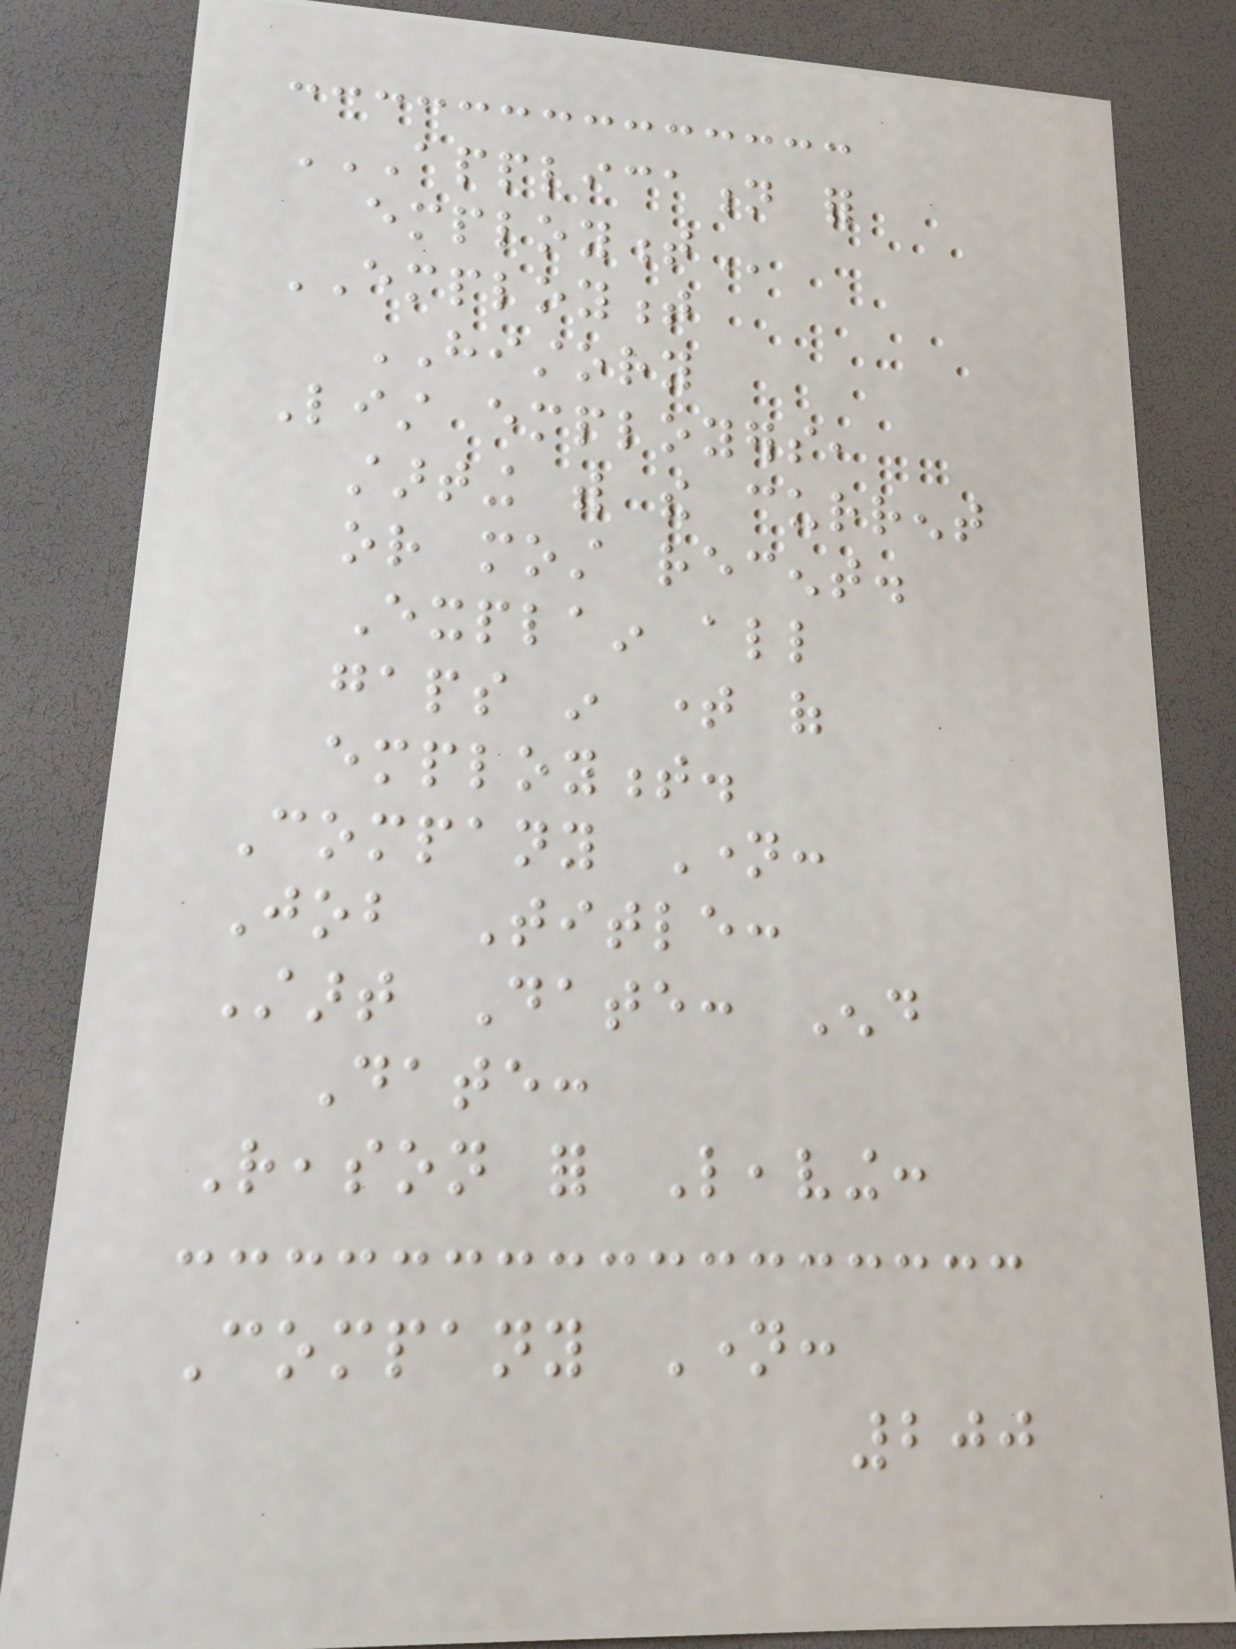APPLICATION FOR
EMPLOYMENT
EMPLOYMENT
HISTORY
List employers,
starting with the current
or most recent.
Explain all
gaps in time of
employment.
Company Name:
Job Title:
Start Date: End
Date:
Reason for Leaving:
Company Name:
200
